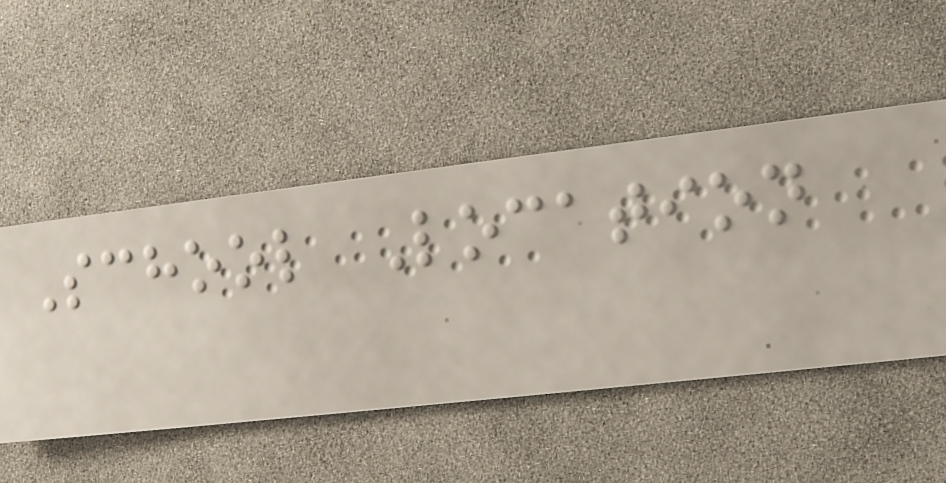School Location
